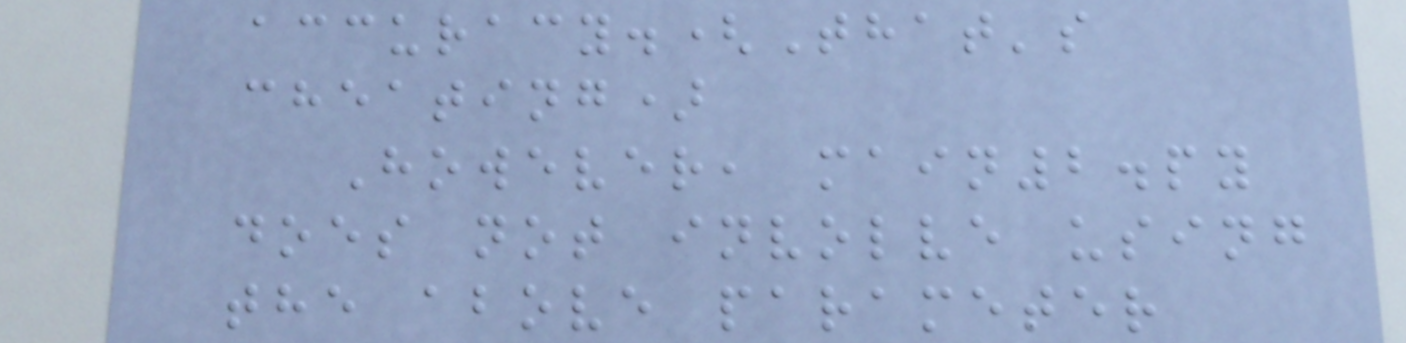accuracy.(That's
cheating)
However, main2.py
does not involve using
the above parameter
